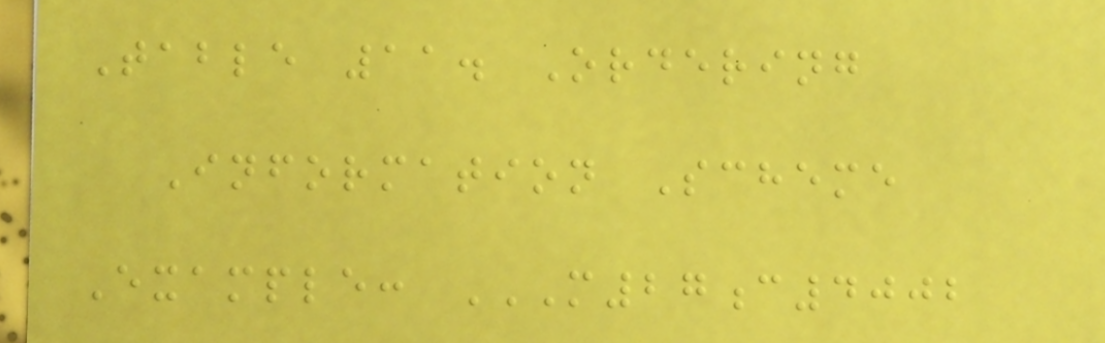Table 11. Ordering
Information Scheme
Example: M27C4002
